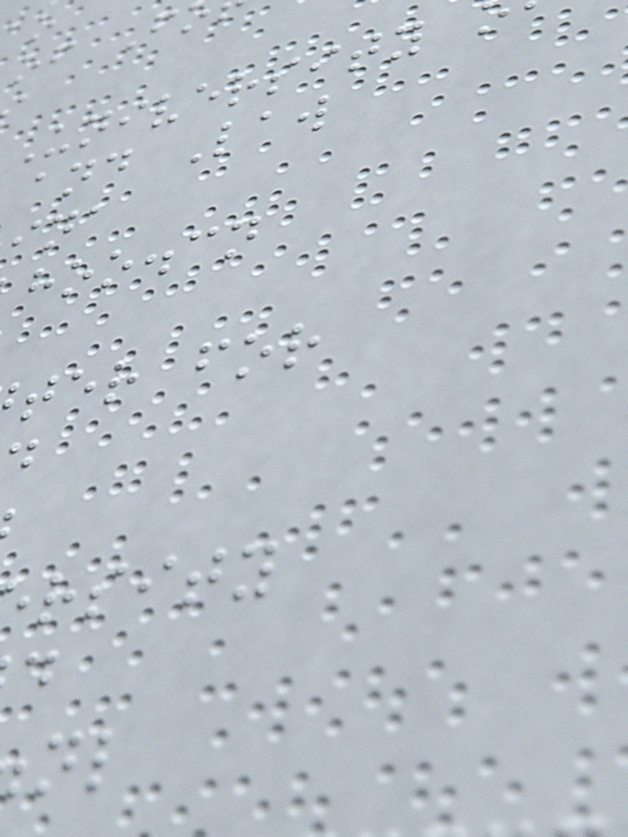of F
University
and Law
hoo.cn
ter for
rsity
